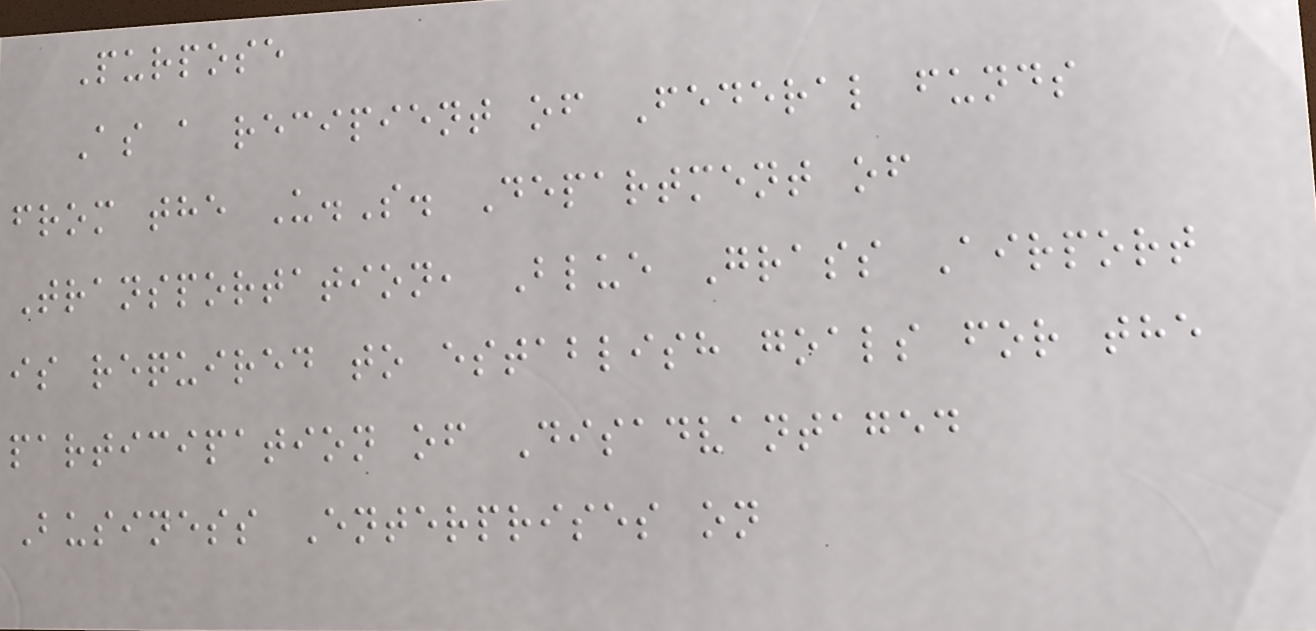Purpose
As a recipient of Federal funds
from the U.S. Department of
Transportation, Blue Grass Airport
is required to establish goals for the
participation of Disadvantaged
Business Enterprises on
